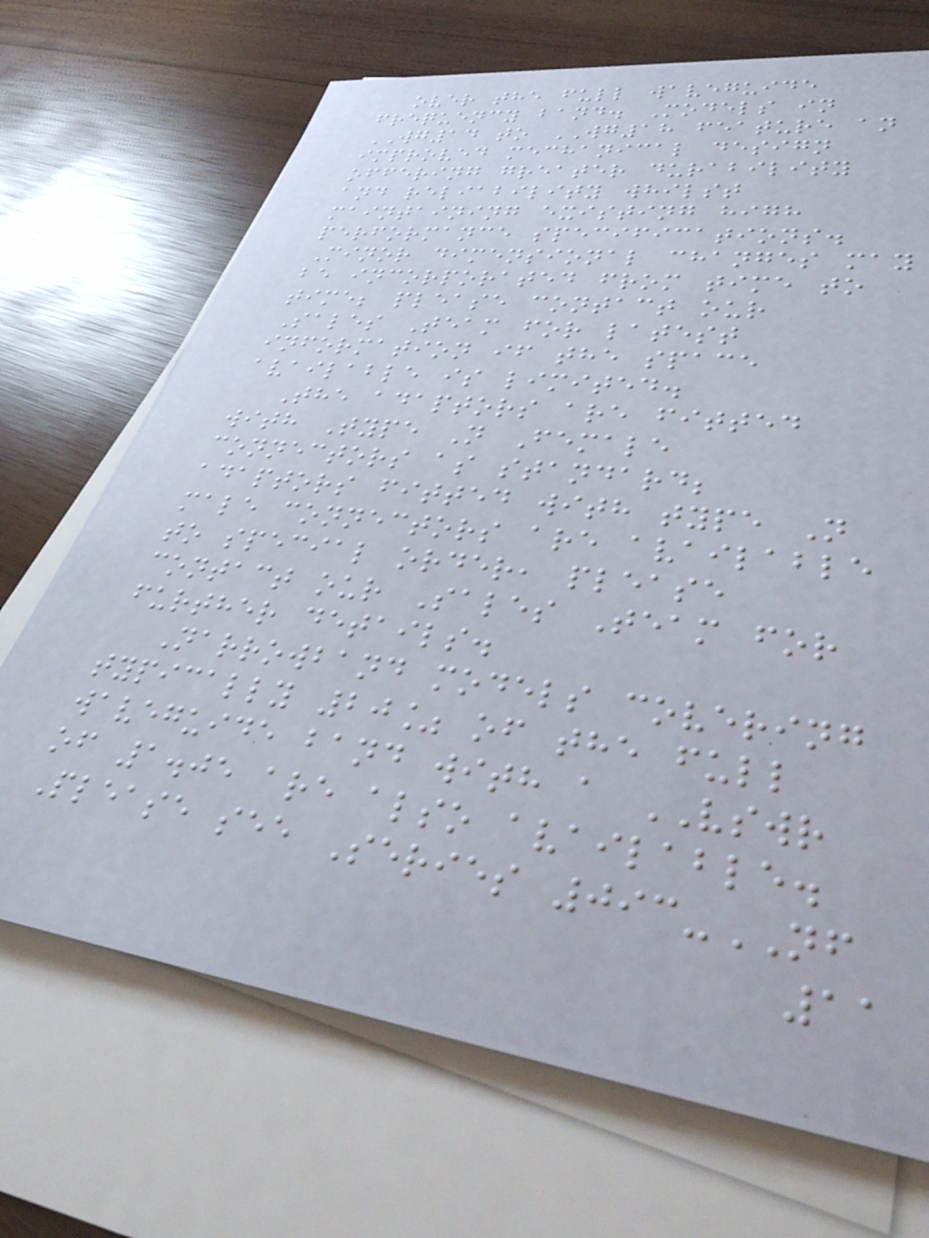over the full waveguide
frequency band. Models in
WG14 to WG18 feature an
improved mechanical design
offering greater durability
and reliability whilst
maintaining existing high
performance specifications.
Minor dimensional changes may
be incorporated from time to
time; please contact our
Sales Team for latest
information if the space
available is limited.
The adaptors are fitted
with Type N Female
connectors as standard;
adaptors fitted with type N
male connectors are available
to special order, please
contact our Sales Team for
further details.
Narrowband models covering
typically 20% of the full
waveguide band with a VSWR
of 1.05 are also available.
Please see Series 093-NF
11
